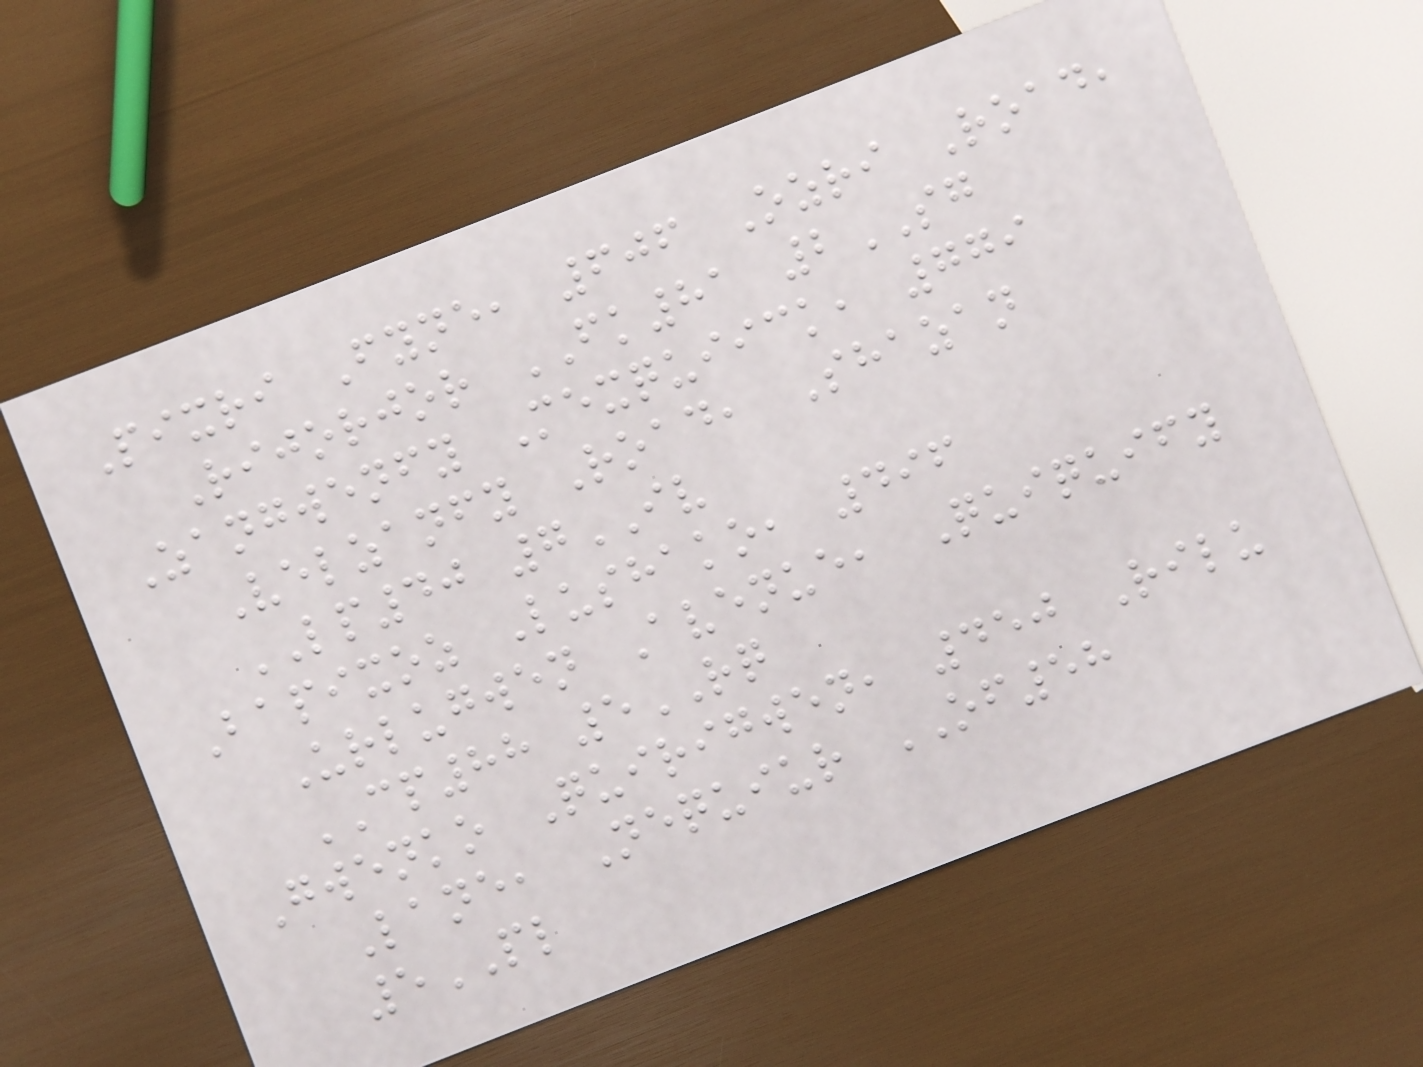Pixri Fyne, 606 Ozri Road,
Rijorjor FK81 2SG
Zangwenfy Mexquiick, 779
Velzanfy Road, Shazan
LP40 7IV
Bapixoz Lushako, 496
Urlugwen Avenue, Quiquify
CP88 5RQ
Gwenko Quirigwen, 450 Rilu
Lane, Nequiur OF58
5PL
